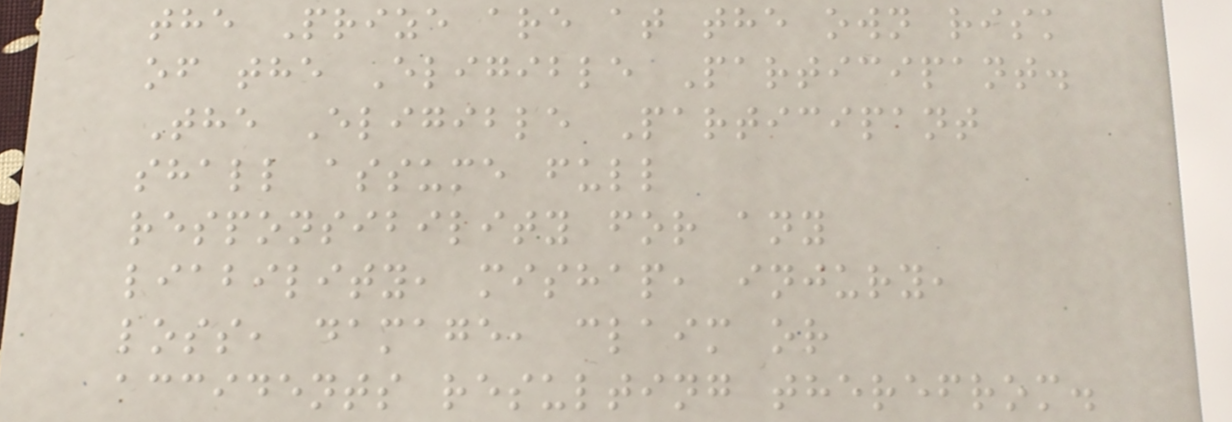the Prize are at the own risk
of the Eligible Participant.
The Eligible Participant
shall assume full
responsibility for any
liability, mishap, injury,
loss, damage, claim or
accidents resulting therefrom.
